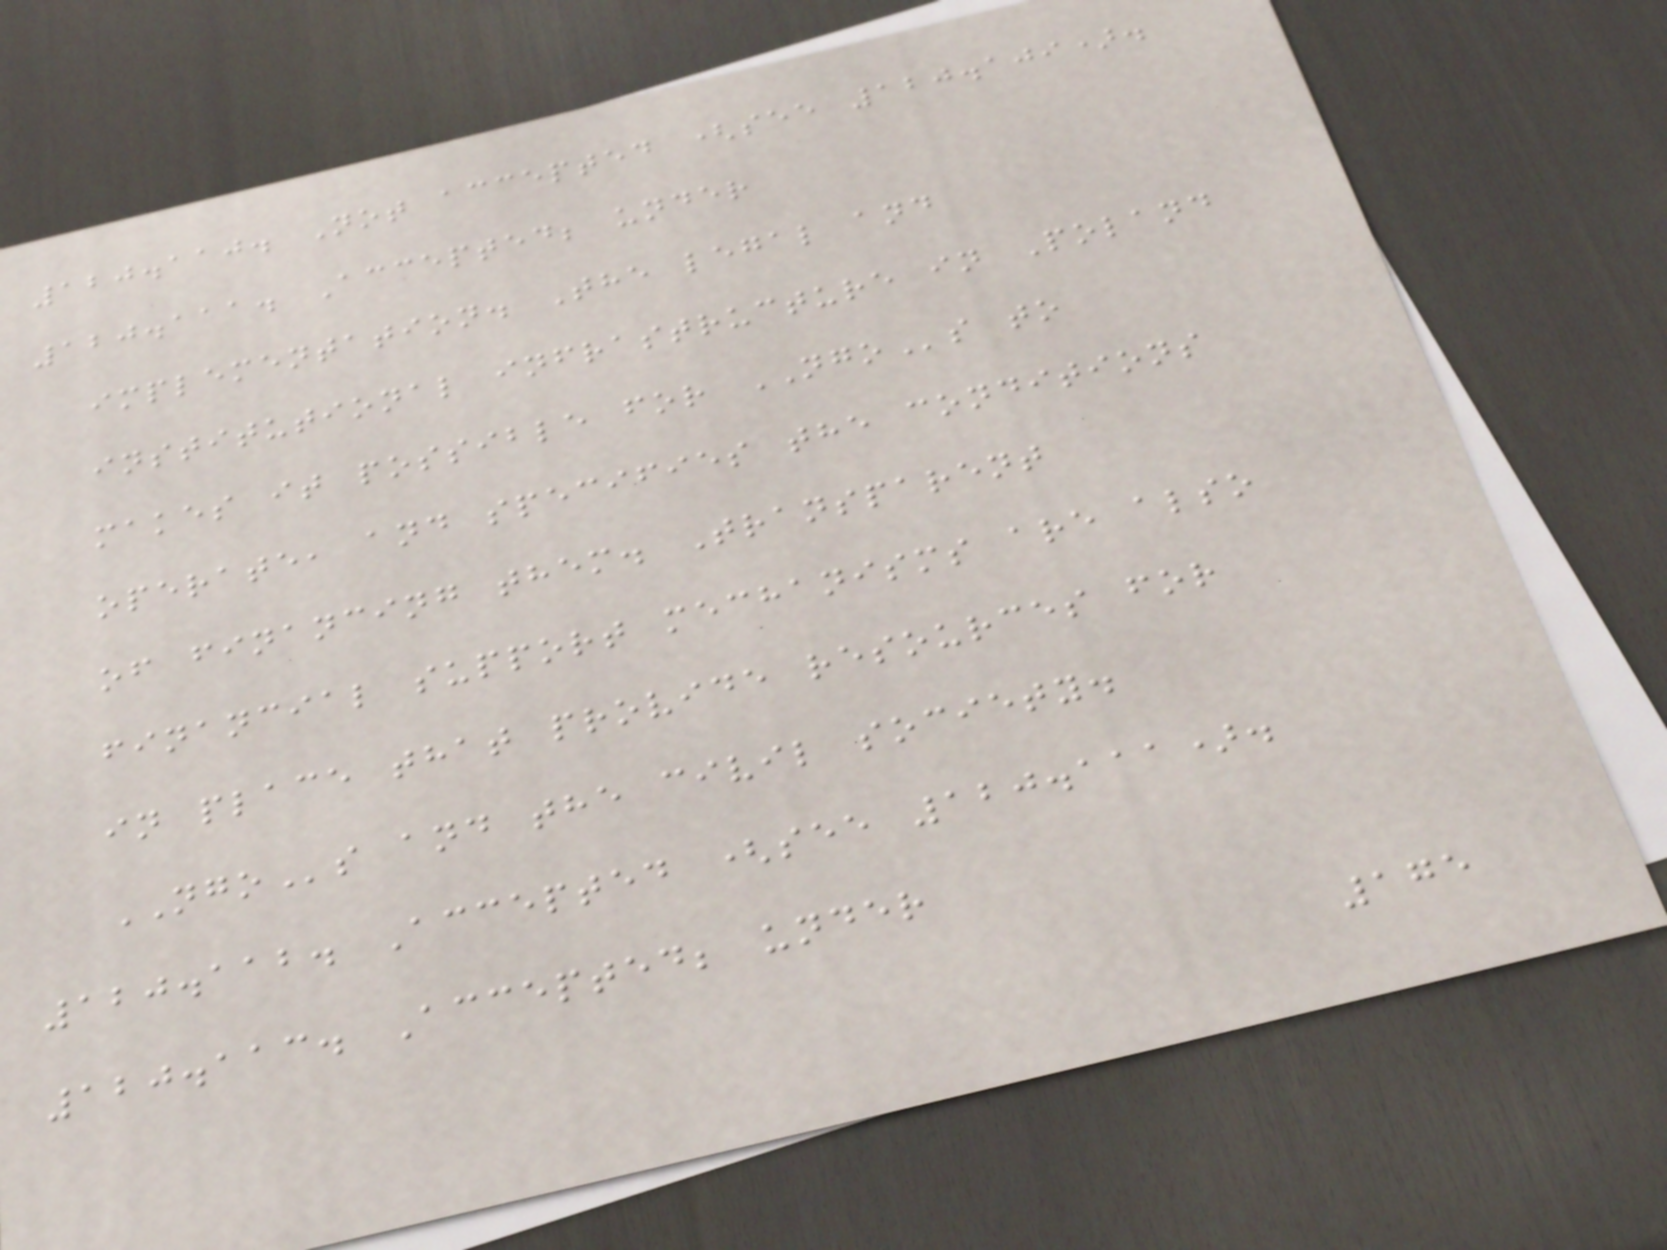120.110. Not accepted (see 120.109).
120.111. Accepted; under
implementation. The legal and
institutional infrastructure in Poland
makes it possible for NGOs to
operate, and specifies the conditions
of financing them. Transparent
financial support mechanisms are also
in place that provide resources for
NGOs and the civil society.
120.112. Accepted (see 120.111).
120.113. Accepted; under
175
